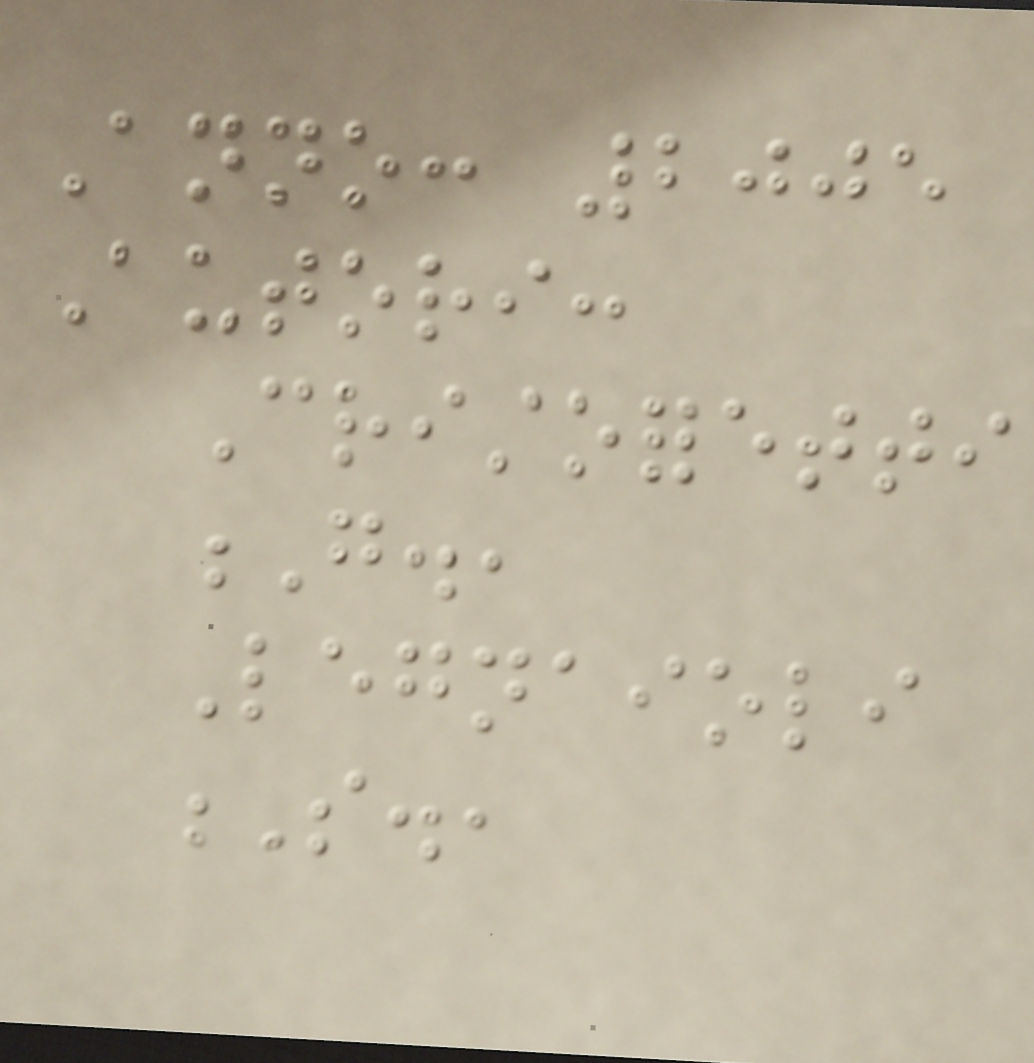Anno: 2005
Autori:
Cristoforetti
G.,
Legnaioli
S.,
